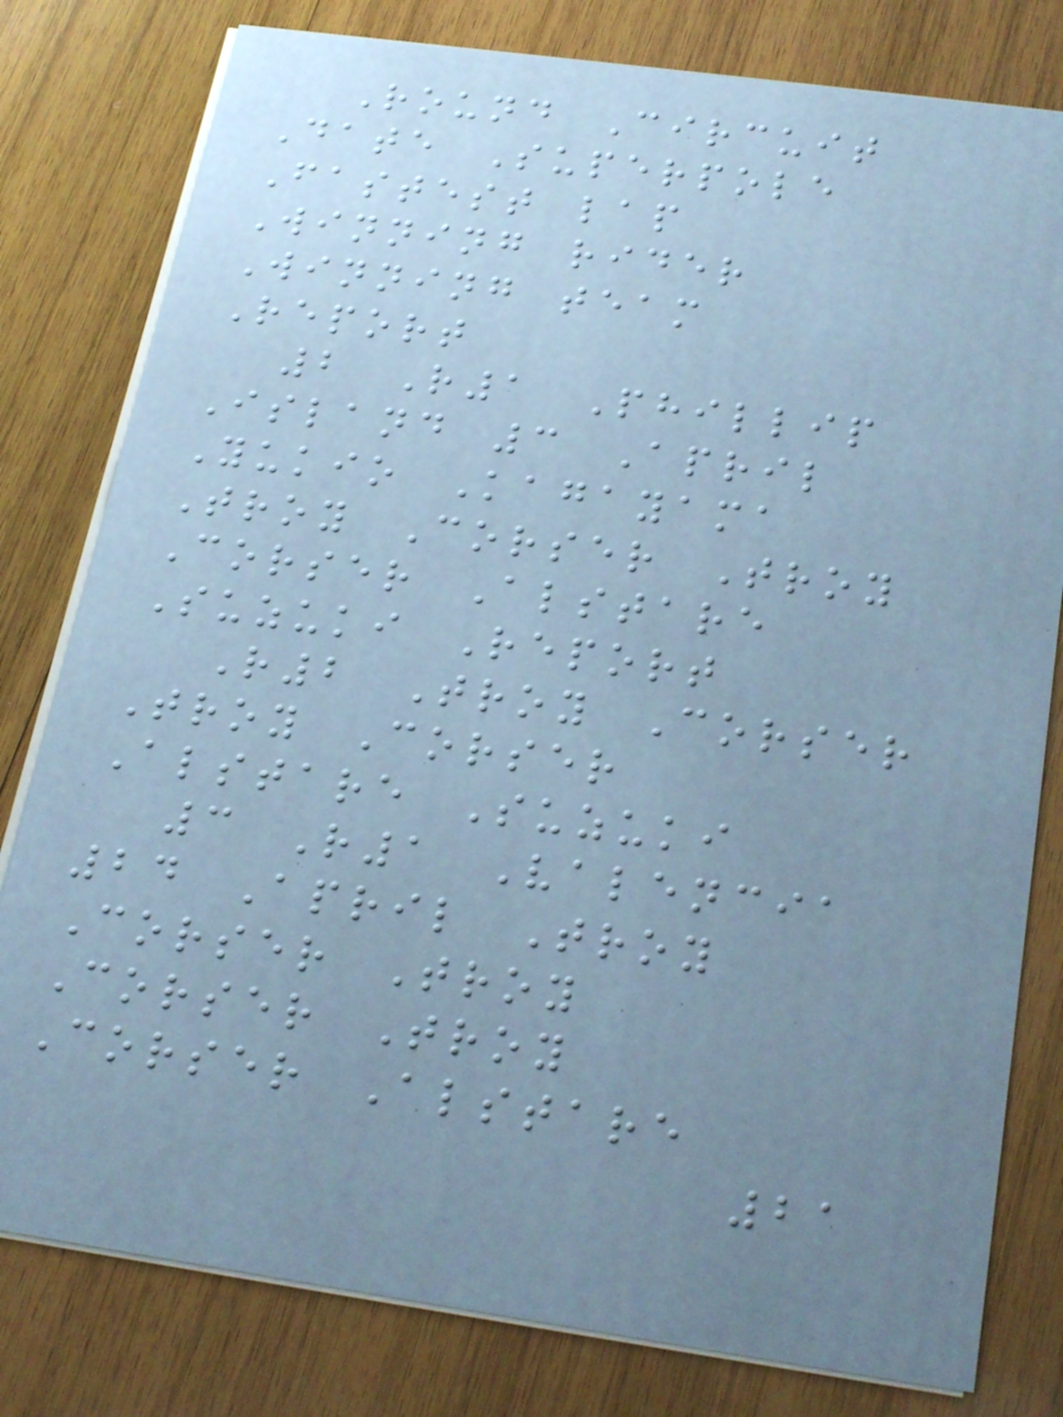Round Circuit
Date Superpole
Fastest lap
Winning rider
Winning team
Report
2 R1 Phillip
Island 3 April
Yukio Kagayama
Troy Corser Troy
Corser Alstare
Suzuki Report
R2 Troy Corser
Troy Corser
Alstare Suzuki
3 R1 Valencia
24 April Troy
Corser Troy
Corser Troy
Corser Alstare
21
